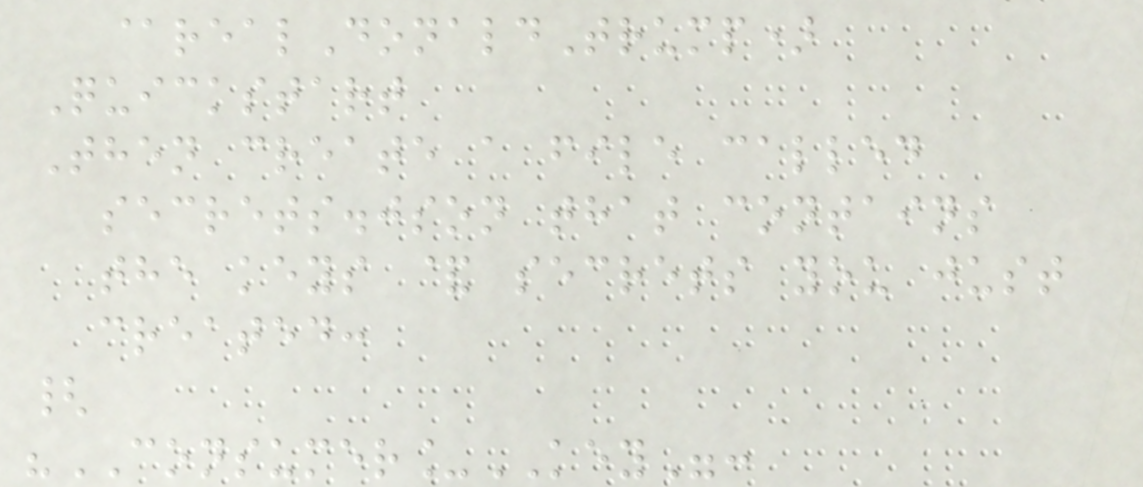@realDonaldTrump)
Quickstart
Then create a file called
secrets.json that contains
the keys & secrets you just
created:
{
"CONSUMER_KEY":
